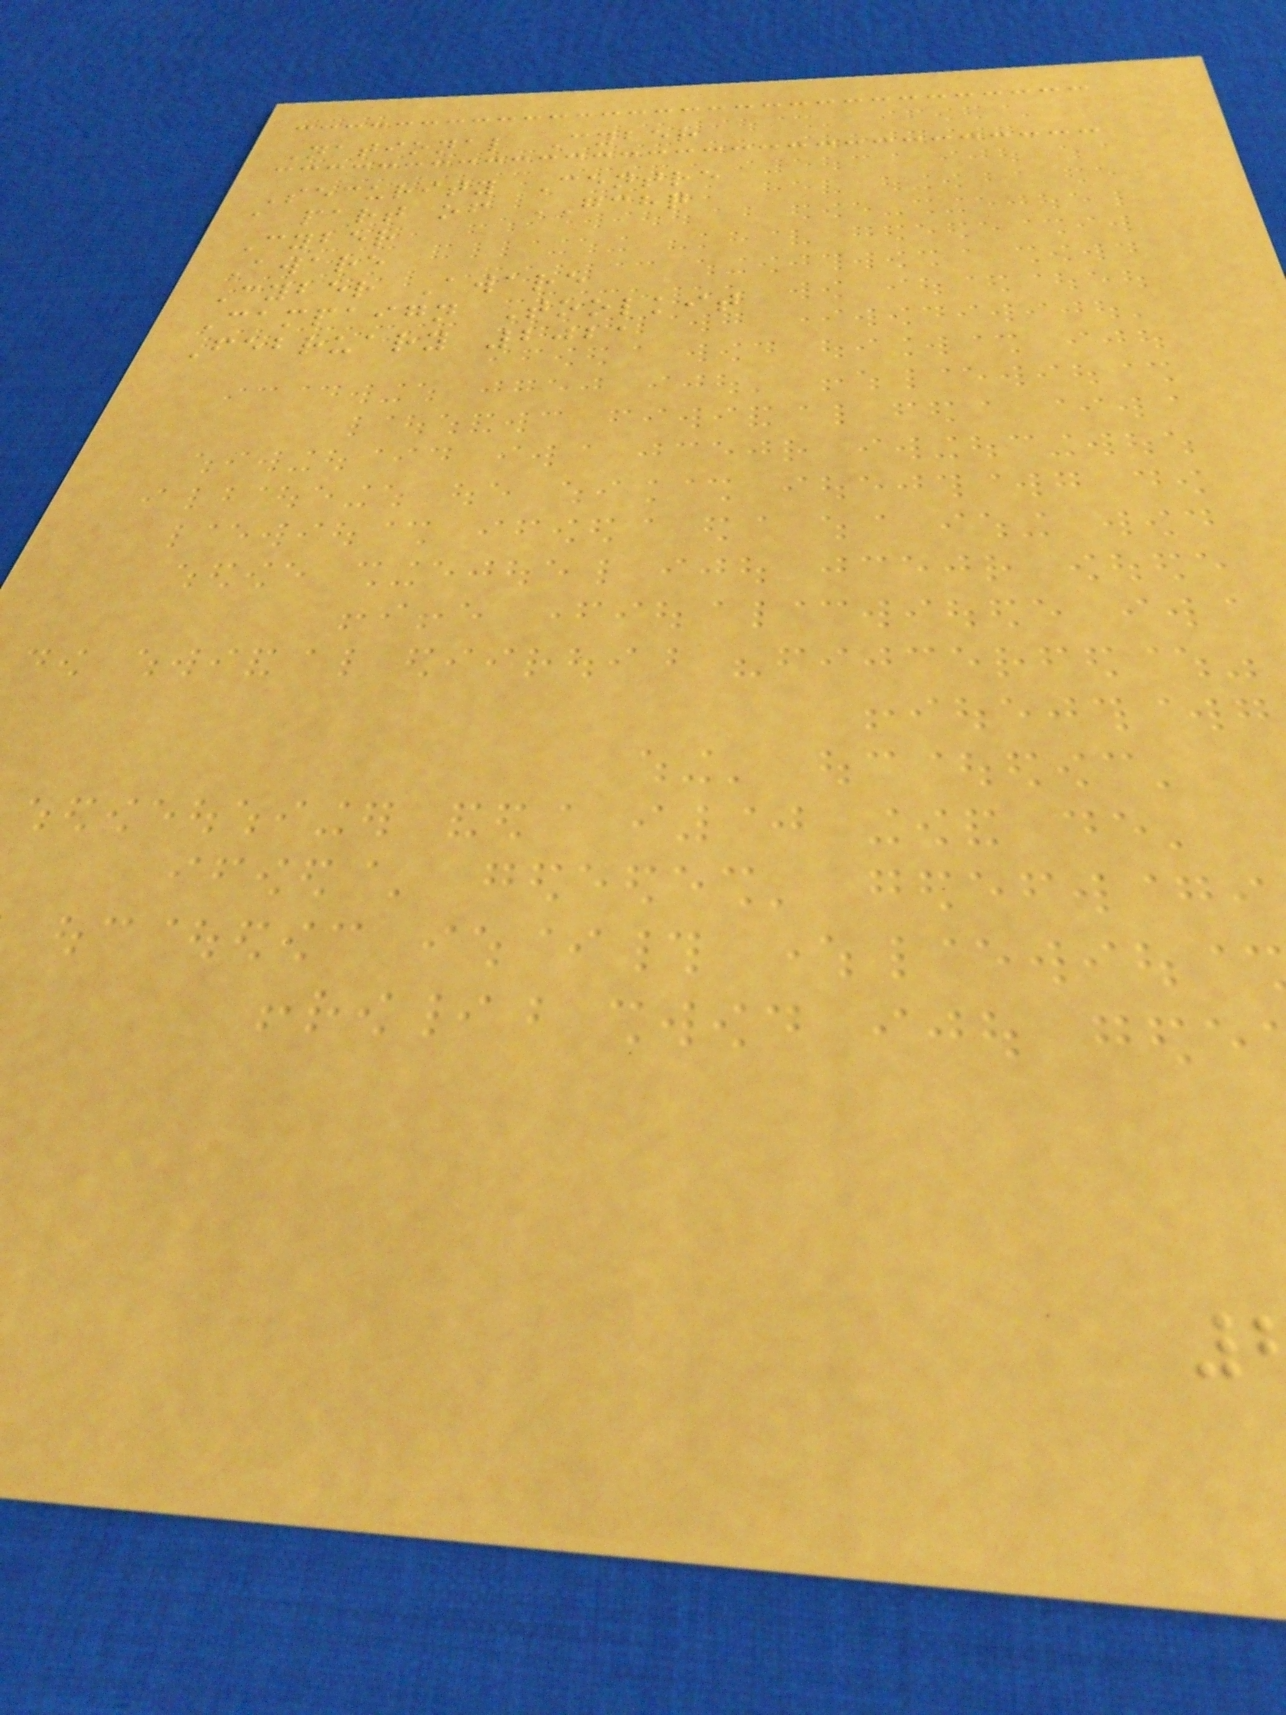National Cyber
Security Centre
a part of GCHQ
Cyber
Aware
Cyber Aware
Campaign Toolkit
February 2021
